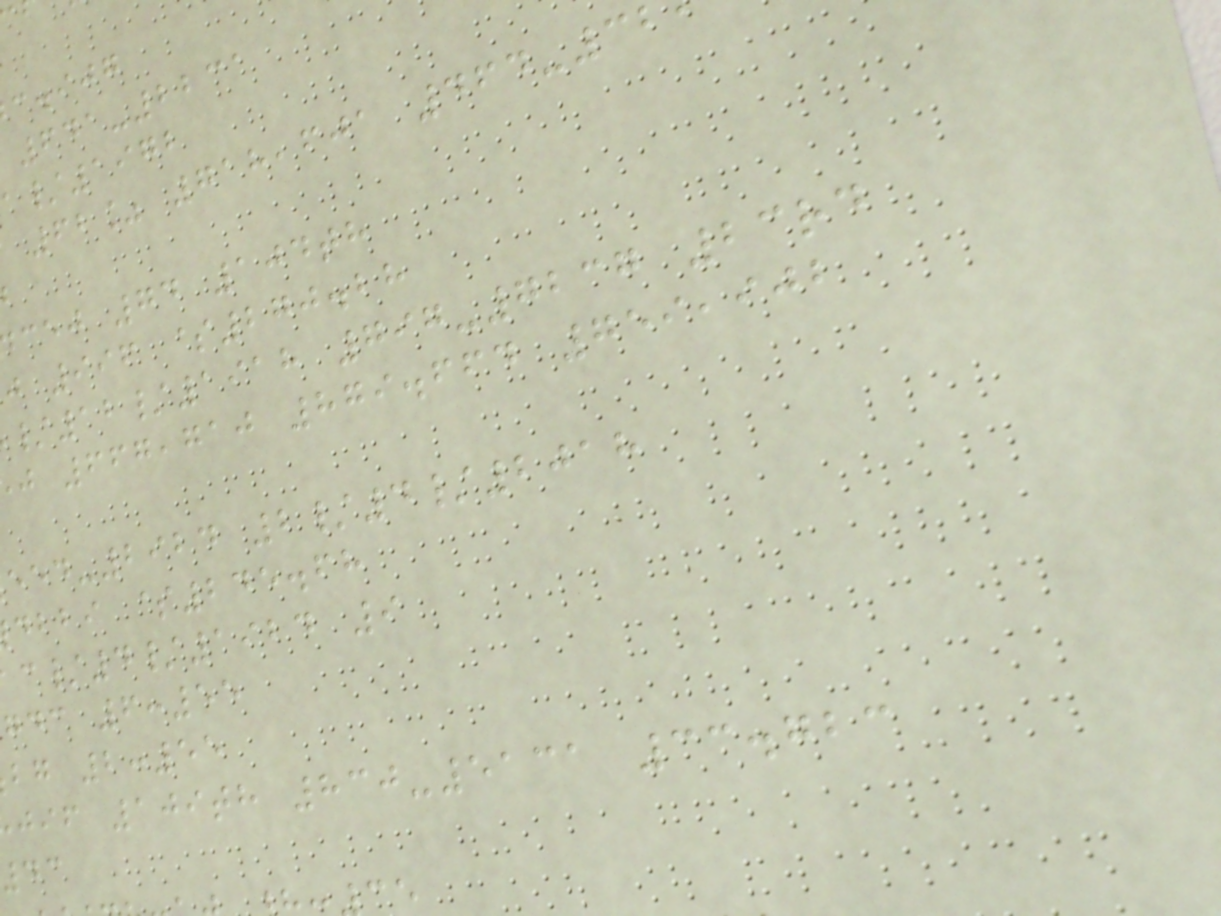c.ijg
641-2231
/1972
62% 718,601 464-3
cej 74 104th
j 996 $270.28
/12/1918 797-7237 23rd
j 667,710 879.664 759,902
-2924 2/4/2018
dbbi $245.68
/4/1924 9
gdc 6:55
bg 2:55
jif 109th 830-5131 33.723
